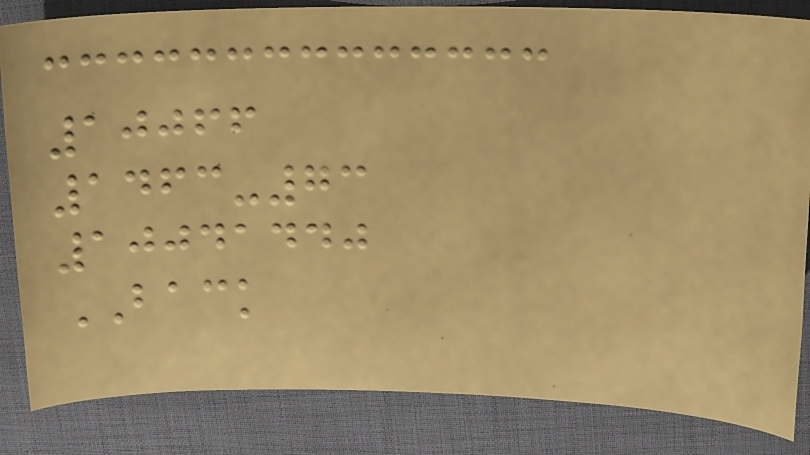10066
1463-73
10041440
BACK
